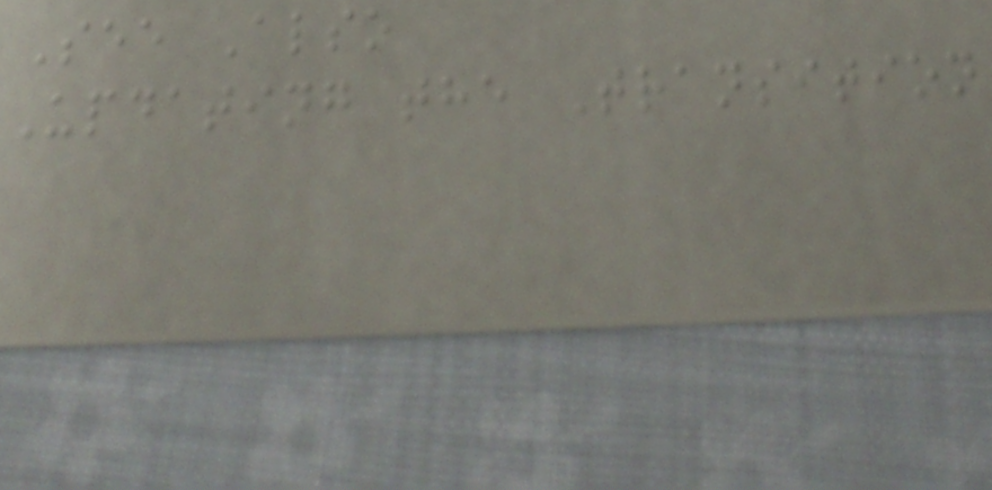See Also
Updating the Transition
